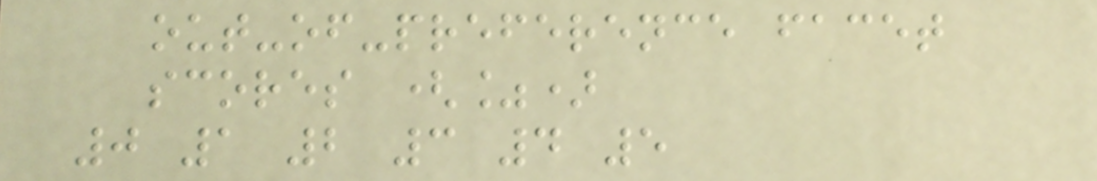out-of-preference facet
scores (%)
0 1 2 3 4 5
